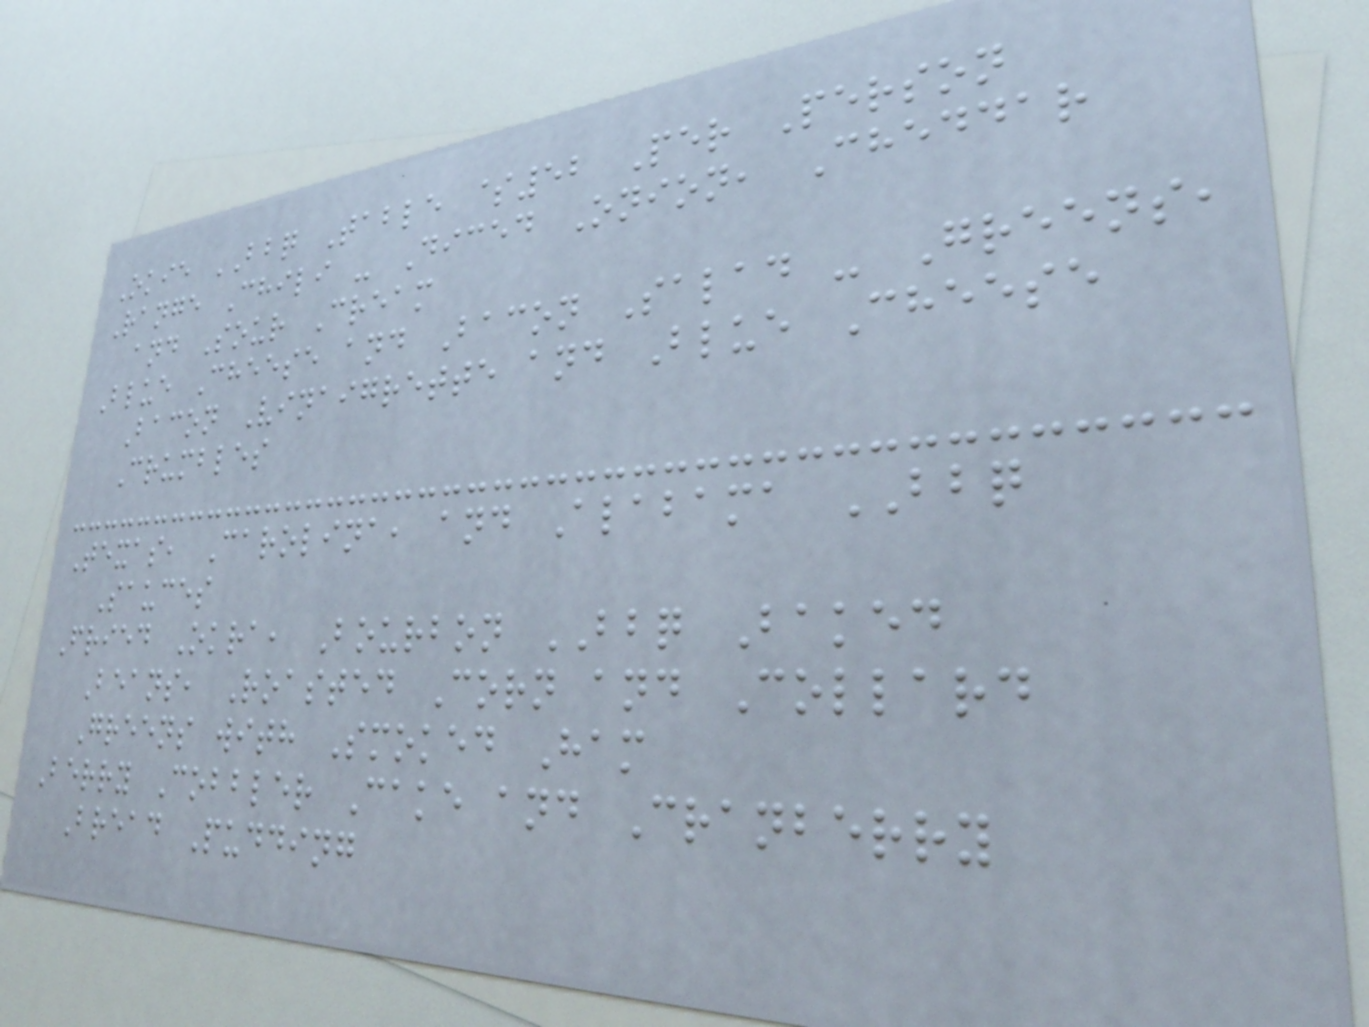Okie BBQ Table $52 Per Person
Range Chili - Diced Onion, Cheddar
and Sour Cream
Blue Cheese and Bacon Salad - Greens,
Bacon Vinaigrette and Blue Cheese
Crumbles
Texas, Carolina, and Alabama BBQ
Sauces
Fried Okra, Bourbon BBQ Baked
Beans, Roasted Corn and Collard
Greens with Smoked Ham
Berry Cobbler Cake and Cranberry
Bread Pudding
